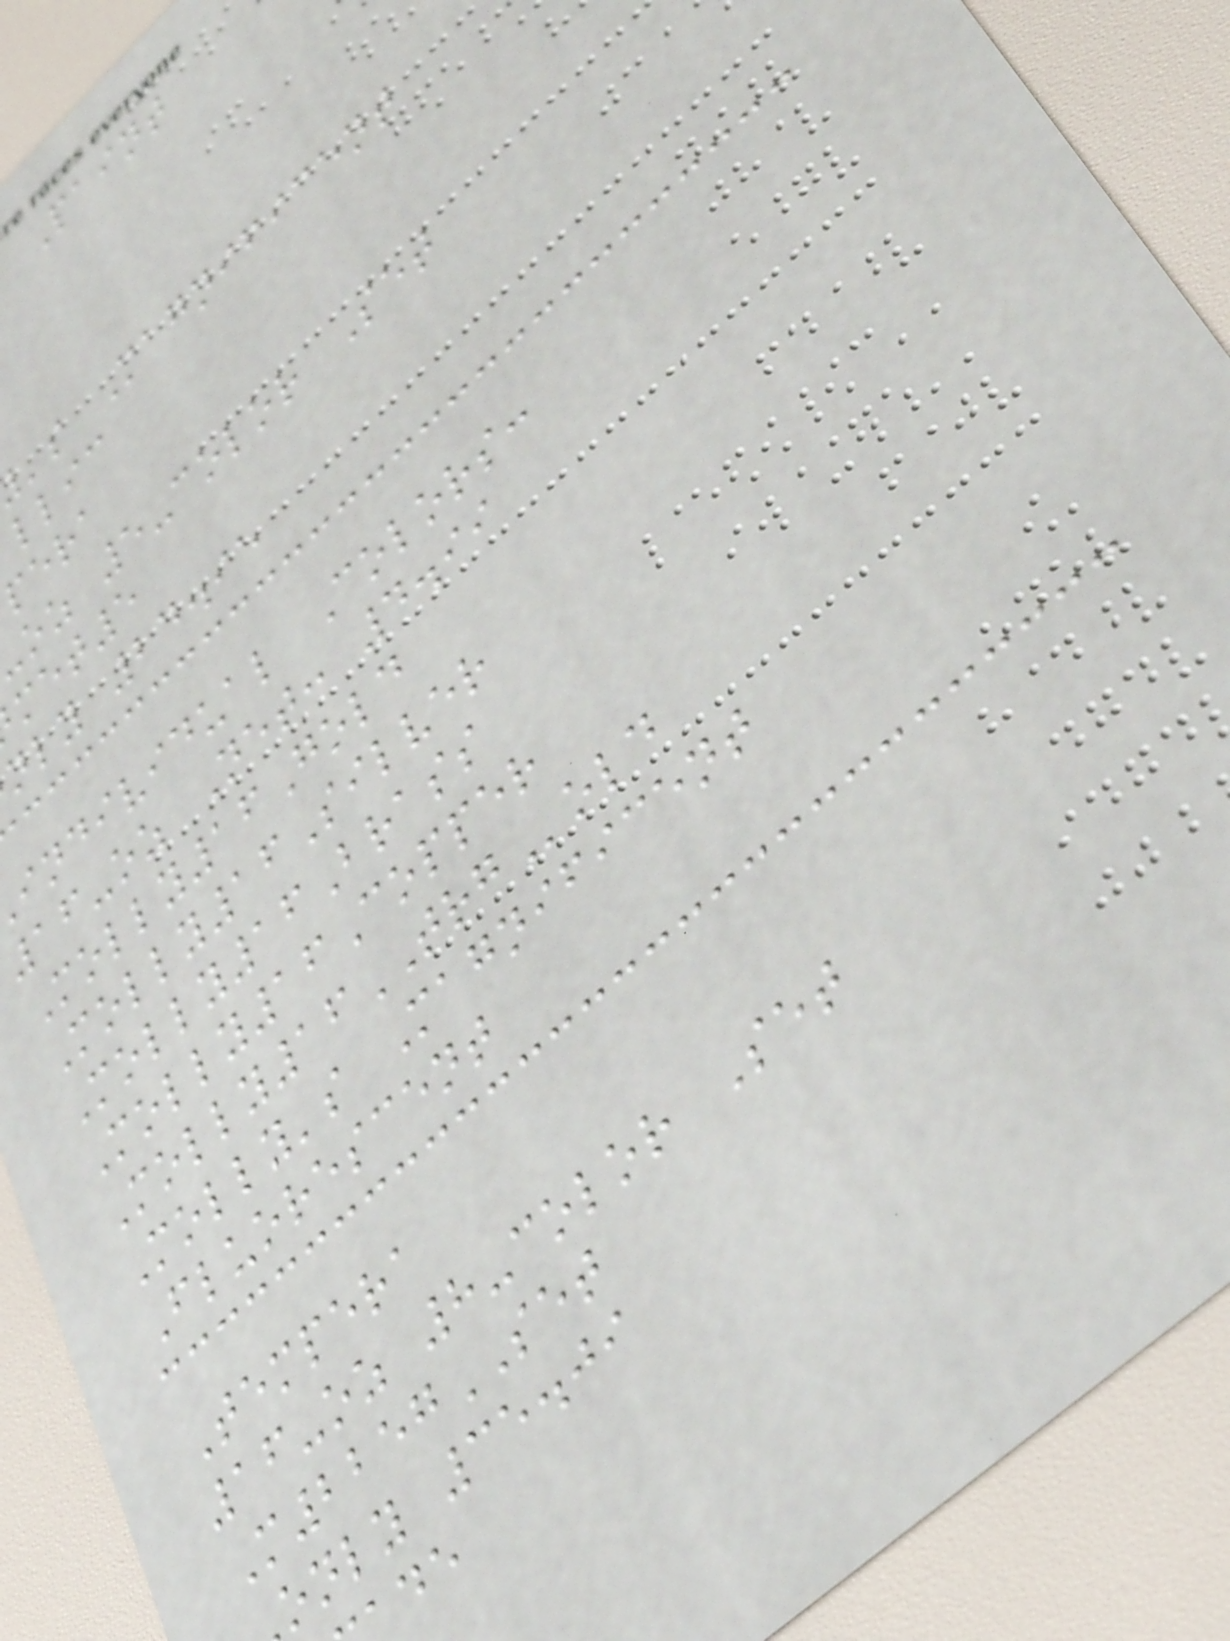Paint
's Magnificent
llic
pera
oz 5-color Set
met5
nly 24.95
individual Colors:
16-oz Net: 4.99
Molly16Gold
Molly16Silver
Molly16Brass
Molly16Copper
Molly16TRGold
Molly's Magnificent
Fluorescent
Tempera
16-oz 8-color Set
M2257SET
only 35.09
